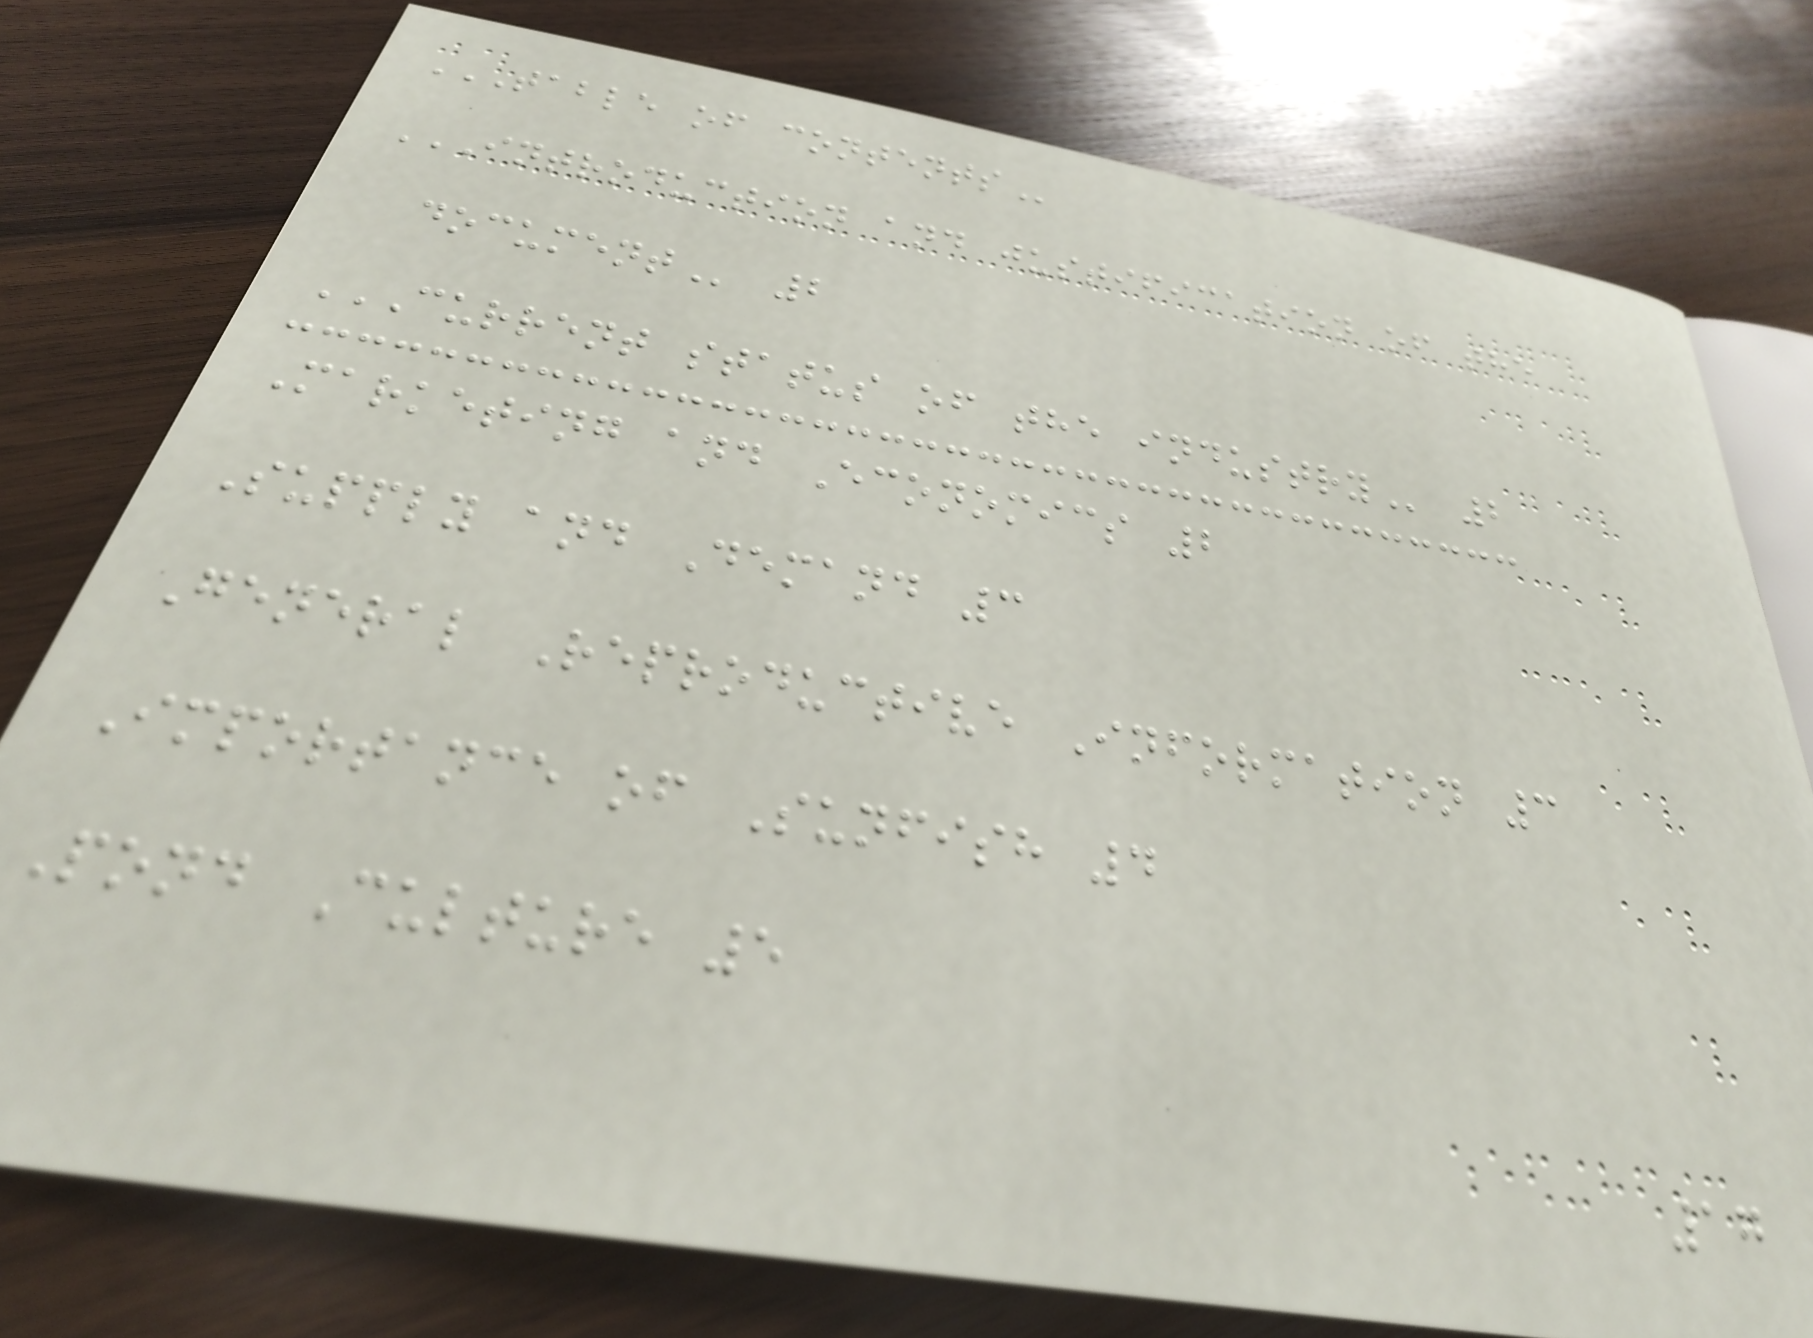TABLE OF CONTENTS
INTRODUCTION AND JUSTIFICATION OF THE
DOCUMENT 2
CURRENT STATUS OF THE INDUSTRY 2
Marketing and Economics 2
Supply and Demand 3
General Reproductive Information 3
Importance of Sunfish 4
Pond Culture 5
17
